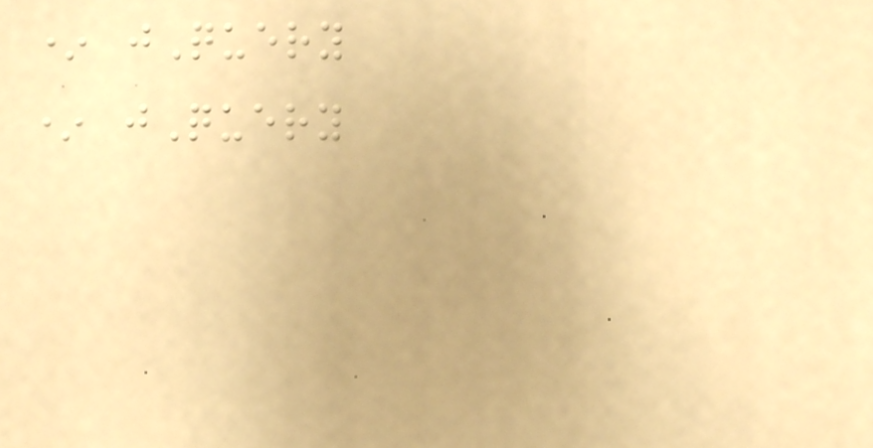* jQuery
* jQuery
